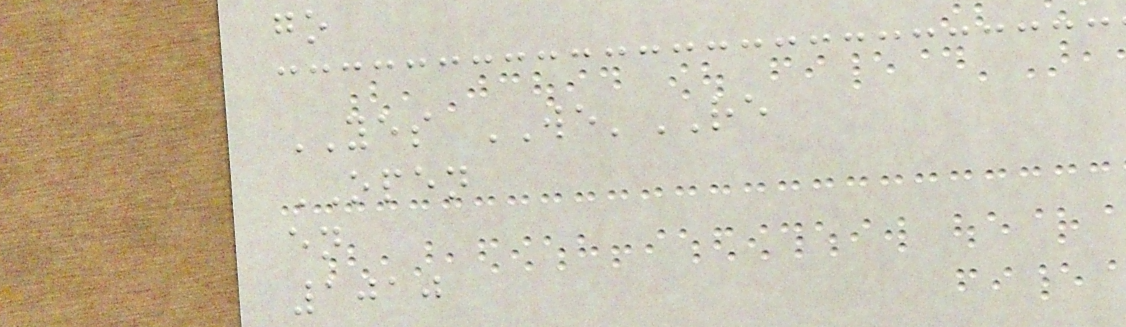go
YES WE'RE
OPEN
en
1010
